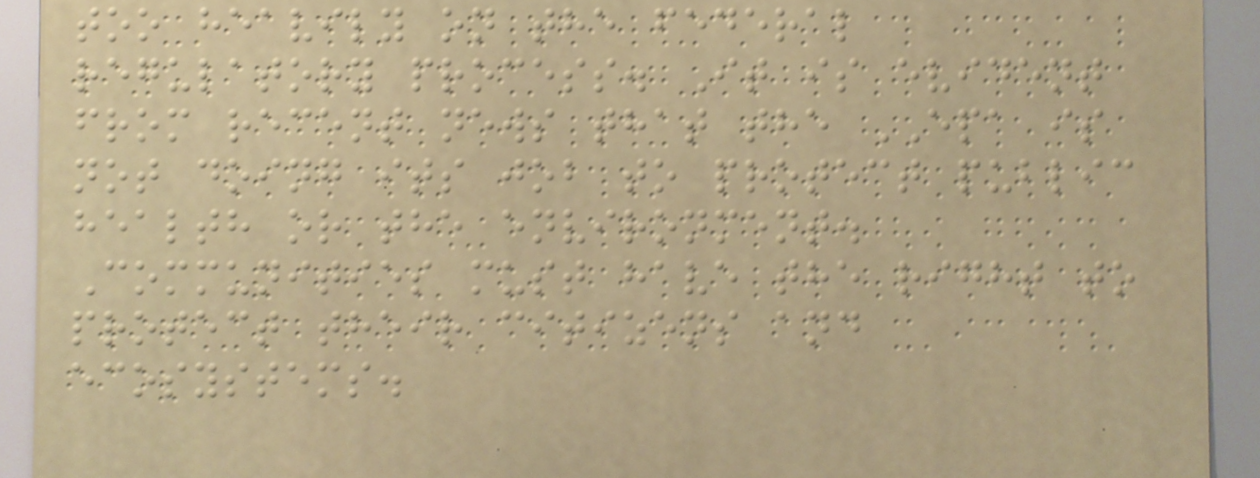too heavily on the federal
regulatory process. It is evident
from recent news that the EPA is
not doing its job to protect public
health or the environment.
Communities must have the right to
protect their citizens and
ecosystems.
